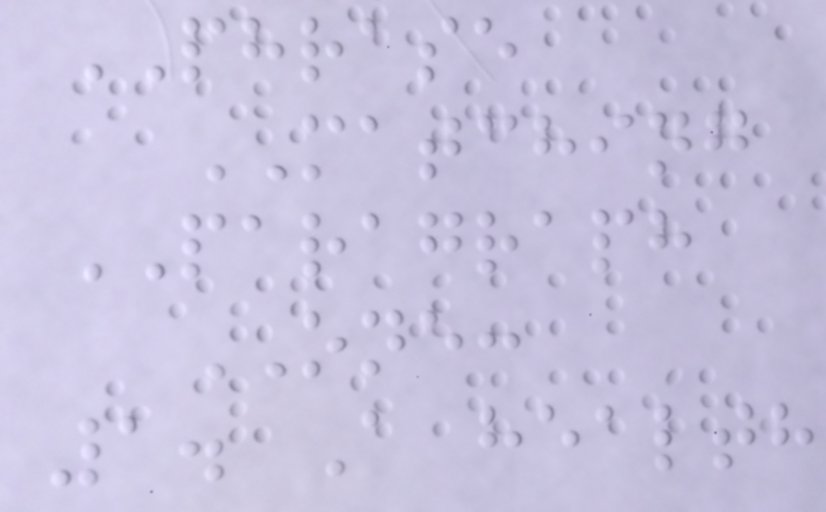PHRASE
MATCHING
PARAGRAPH
ONE:
1. A health
